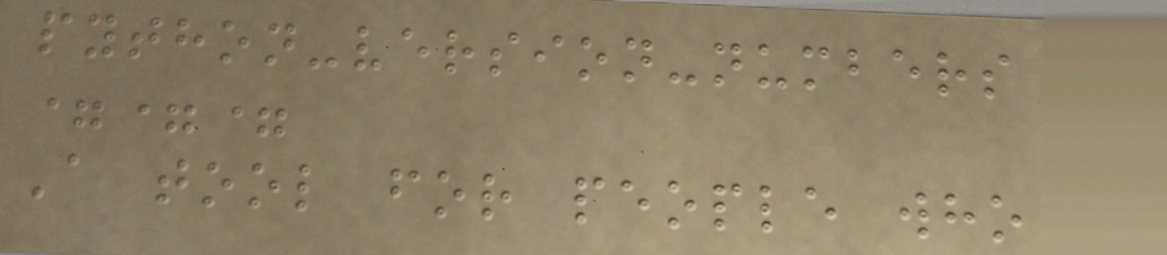python-version-numbers
===
A tool for people who
